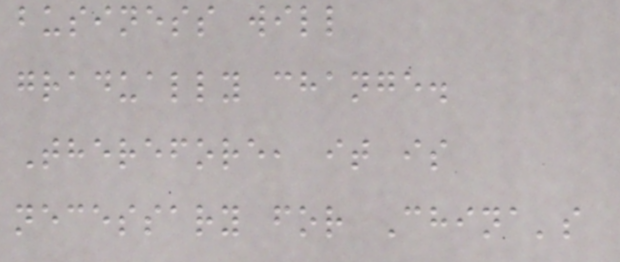business will
gradually change.
Therefore, it is
necessary for China's
